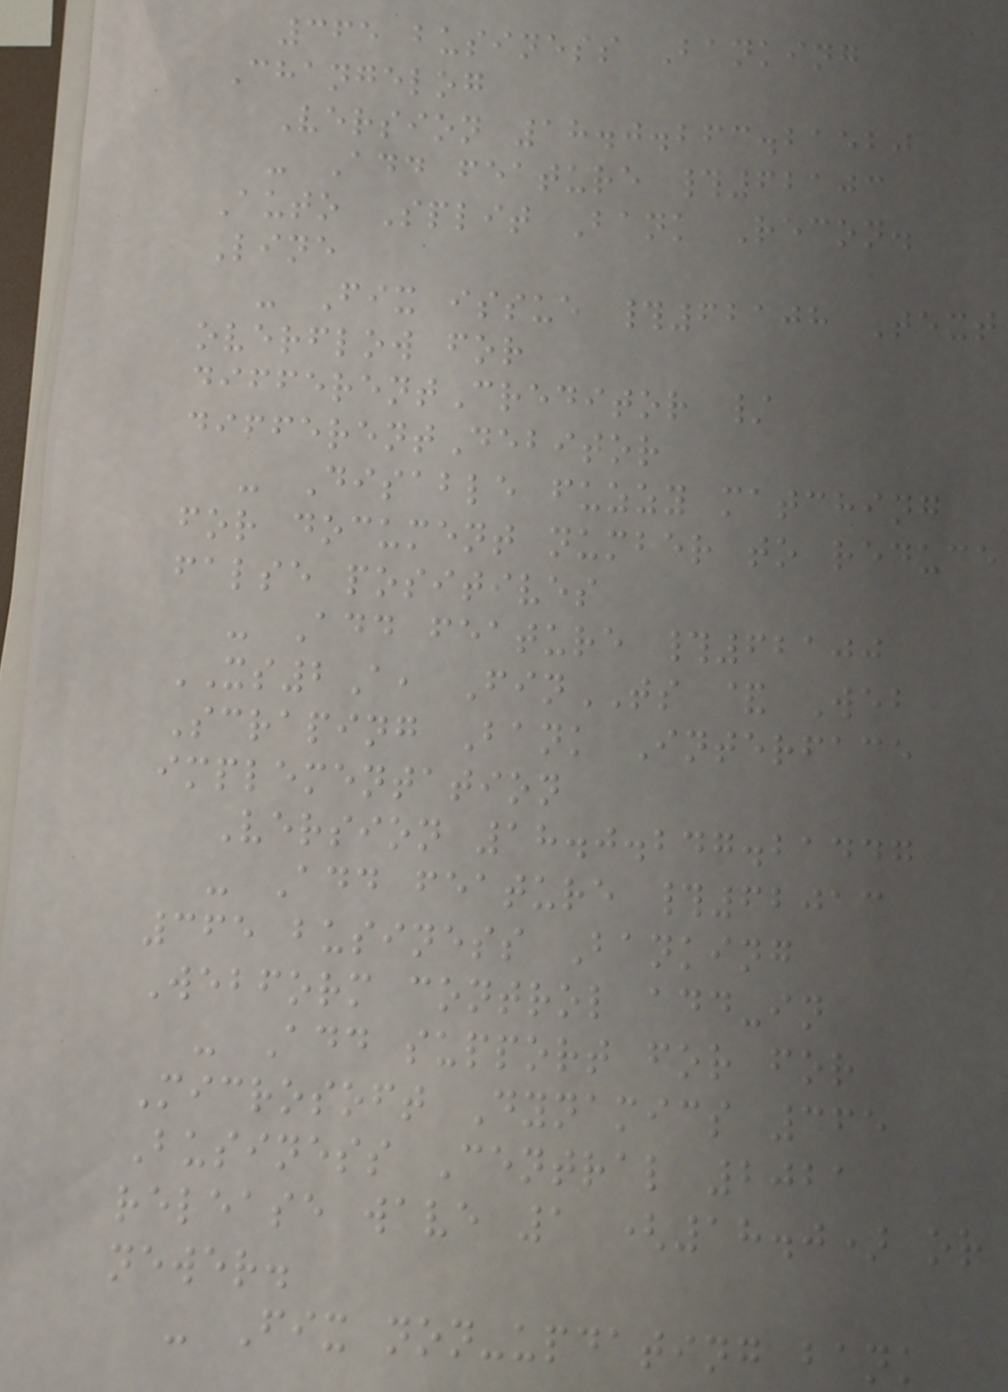365 business Banking
Changelog
Version 18.0.263.21520
- Add feature #62103
Auto Split Bank Recon.
Line
- Fix issue #62108 Text
overflow for
differentCreditor /
differentDebitor
- Disable fuzzy matching
for document number to reduce
false positives
- Add feature #62100
XS2A, FinTS & Web
Scraping Bank Interface
implementation
Version 18.0.247.21447
- Add feature #62013
365 business Banking
Webform control add-in
- Add support for for
Microsoft Dynamics 365
Business Central 2021
release wave 1 (18.0) or
newer.
- Fix non-updating bank
